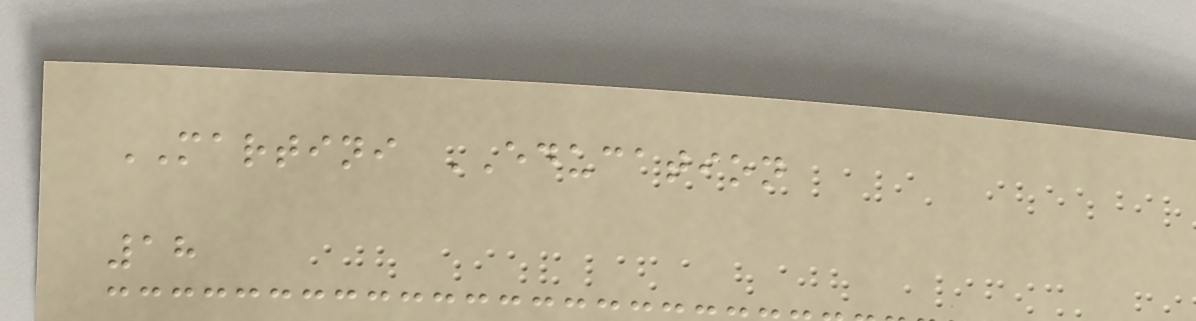MARTINI EDUCATION
18
